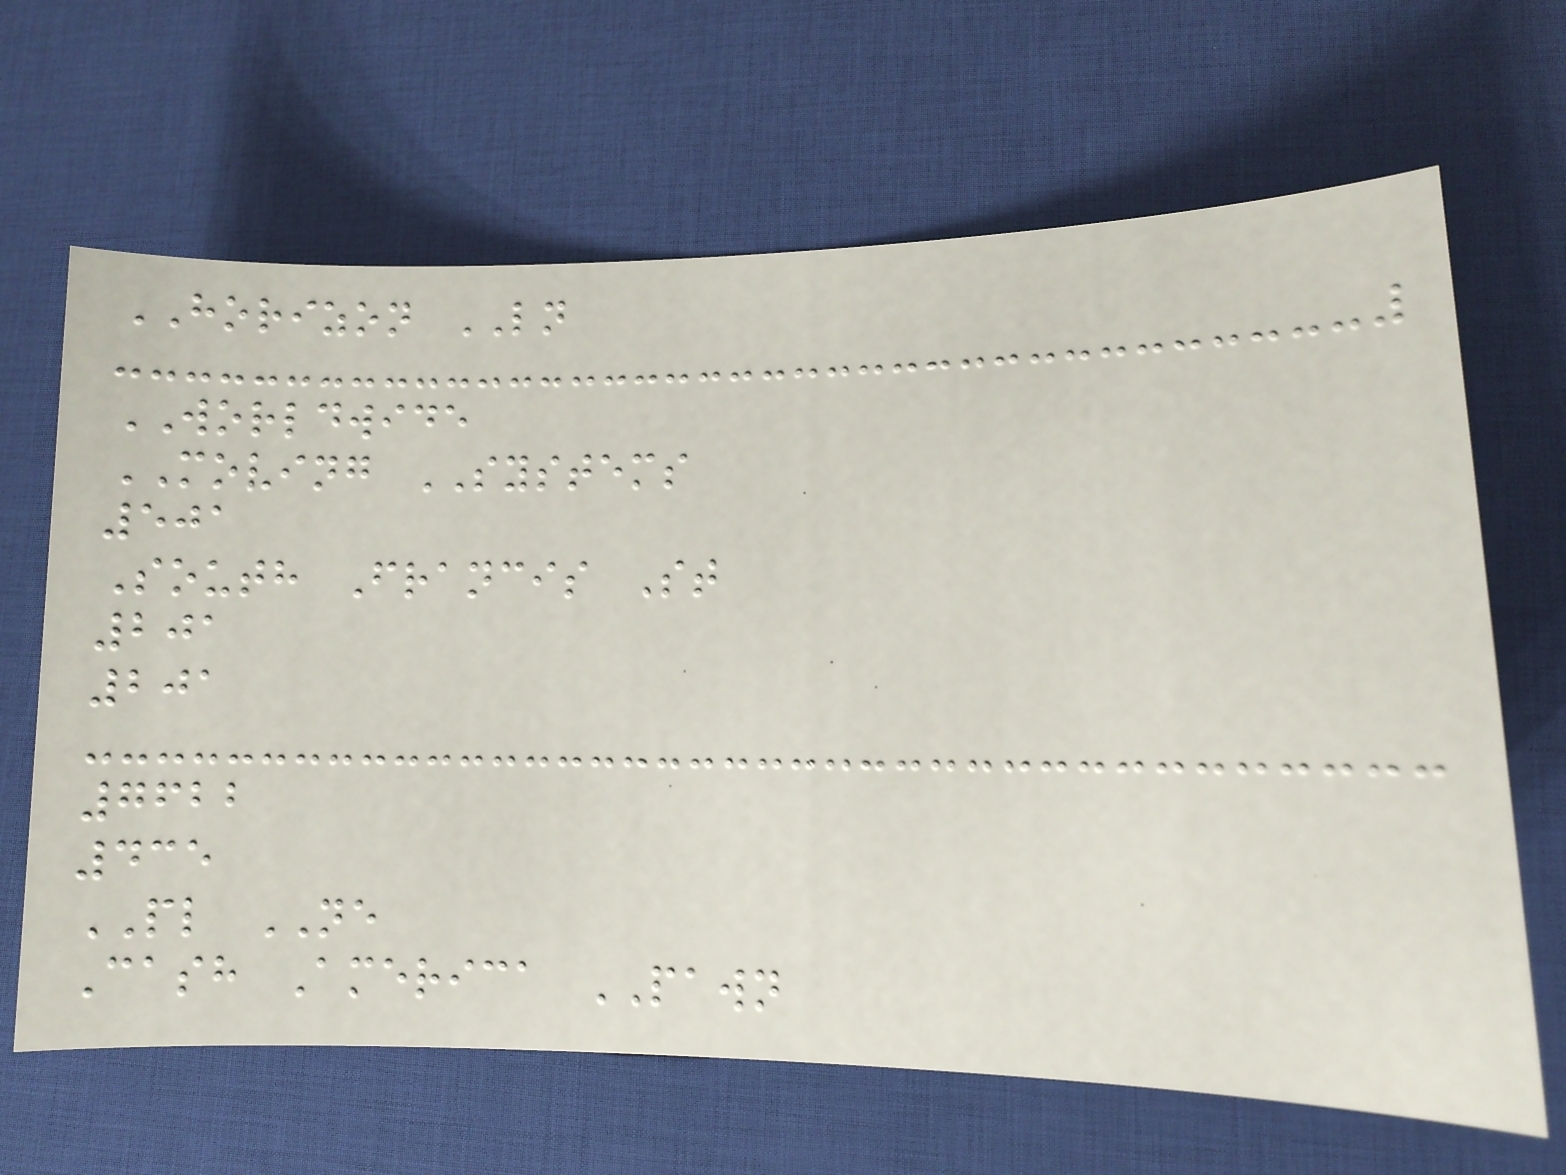HORIZON LN
WORLDWIDE
MOVING SYSTEMS
501
South Francis St
201
201
7622
435
PL NE
Cash America PAWN
